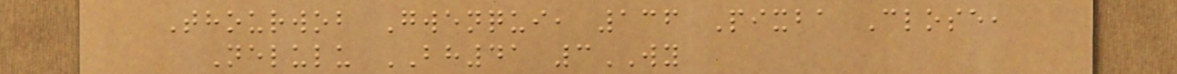Thourwob Gwenqui, 136 Pixba Close,
Nelulu BH41 3WY
